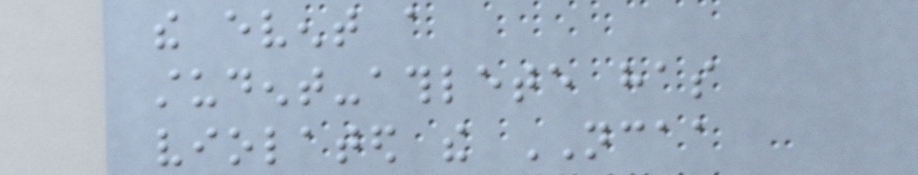the event a
student-athlete has
violated the NCAA
